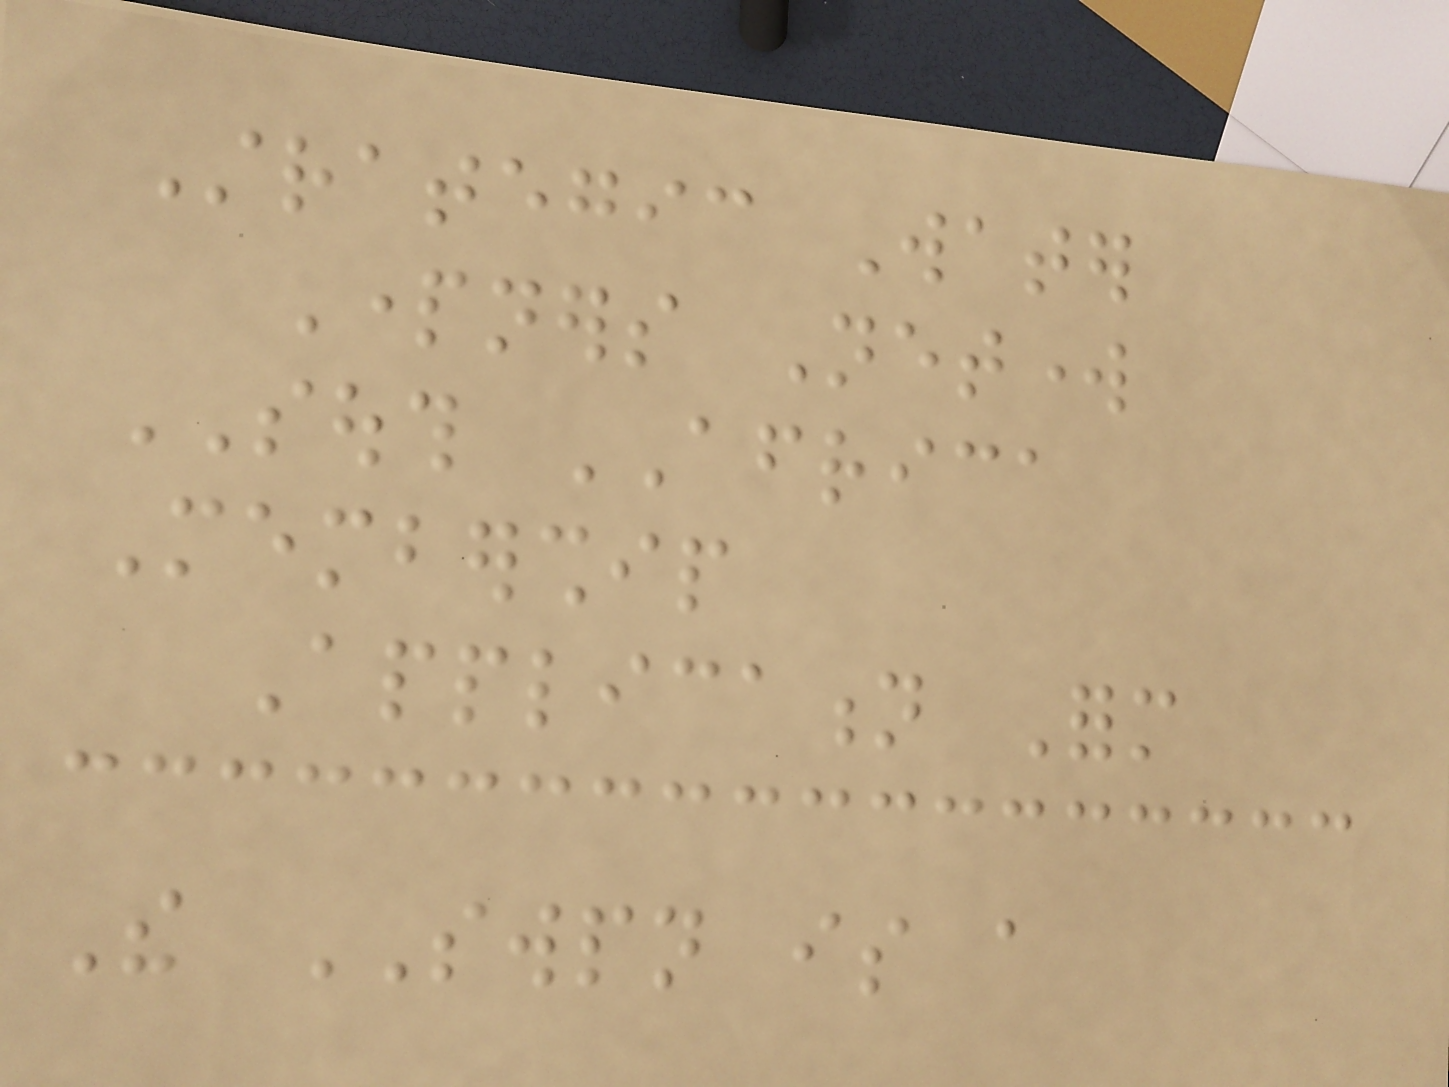Strategic Water
Partners Network
SOUTH AFRICA
Membership
Application Form
The SWPN is a
